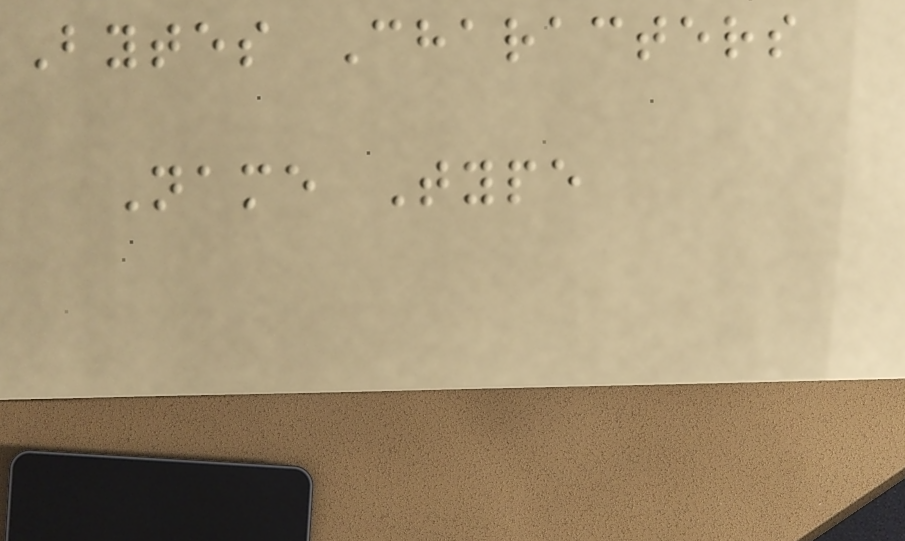Bytes Characters
Name Type
